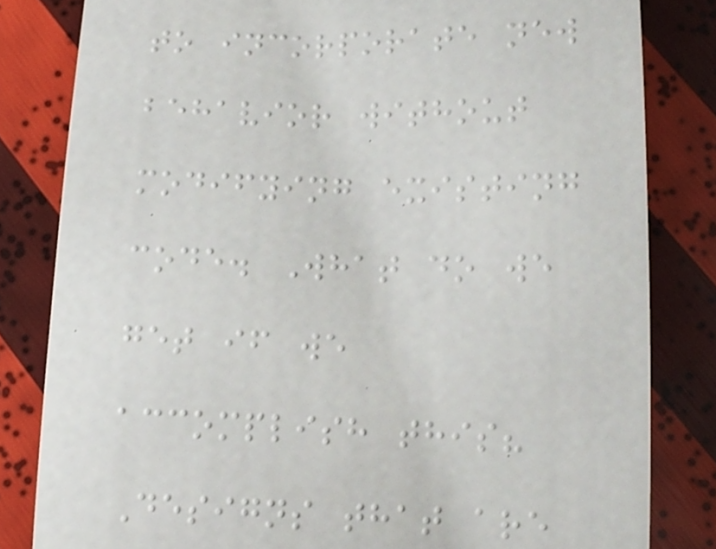to incorporate new
behavior without
modifying existing
code. What do we
get if we
accomplish this?
Designs that are
